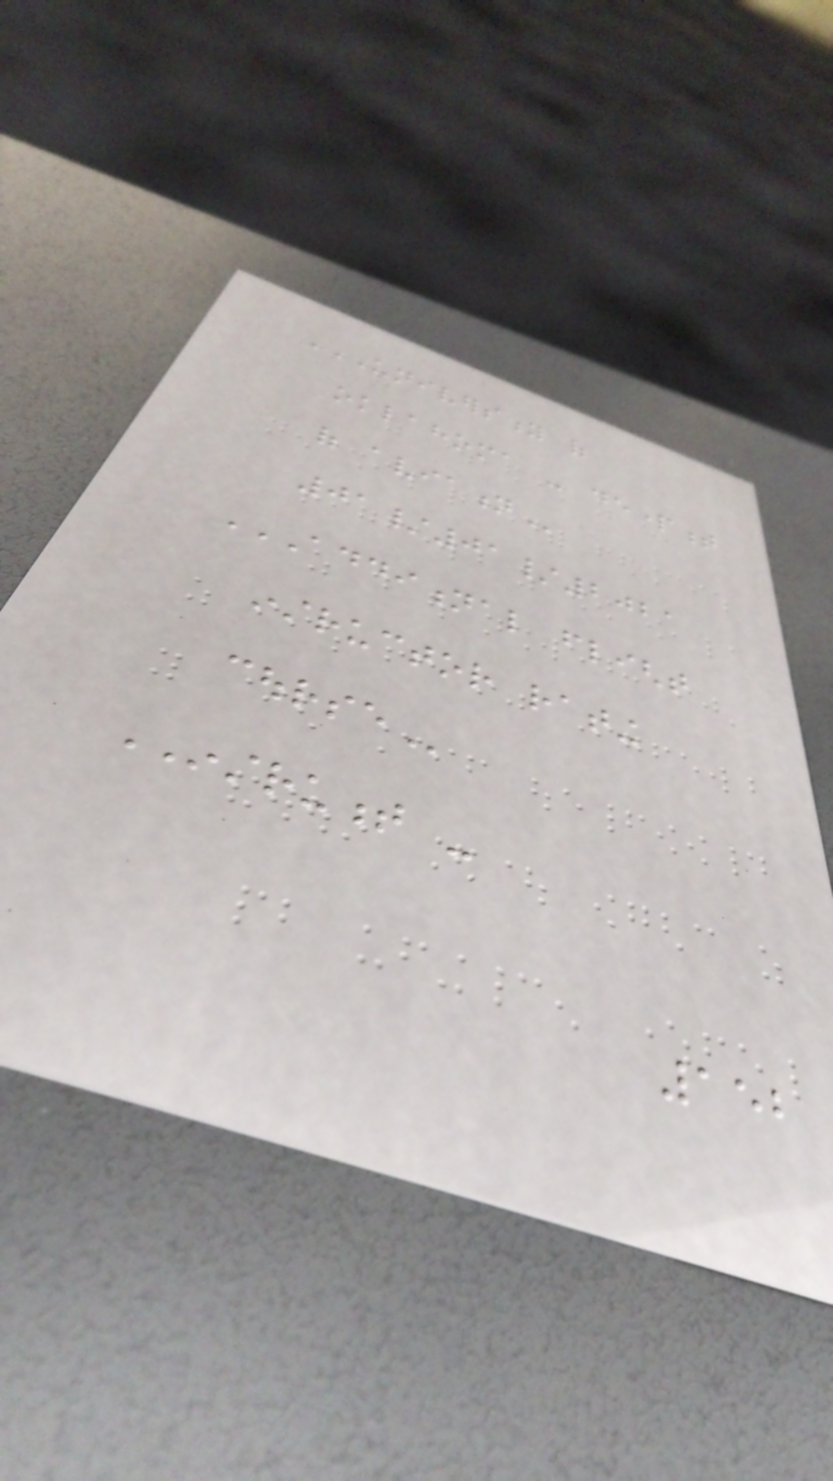UNIVERSITY OF
OKLAHOMA - DEPARTMENT
OF AVIATION
01/01/2021
ADDITIONAL FLIGHT
INSTRUCTOR RATING
COURSE
INSTRUMENT -
152
